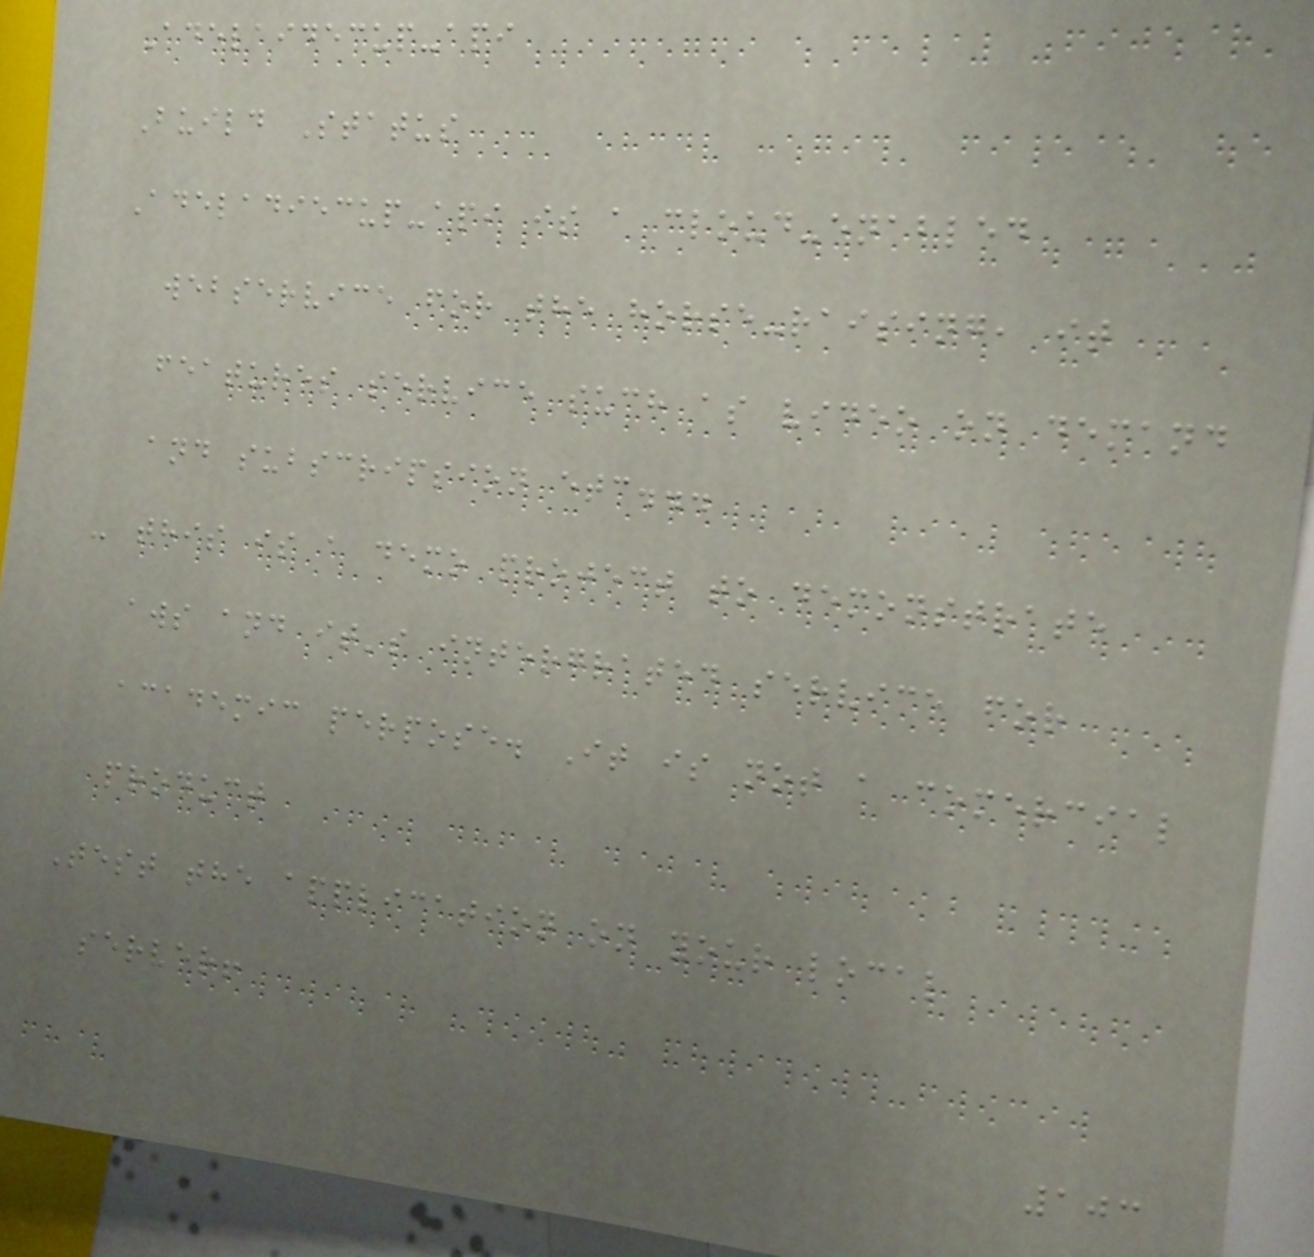Adelaidecup-api
Build Status
Adeladiecup-api is a cloud-enabled
webservice for the horse-raising, it
features service such as video on demand
and subscripsion etc...
- this is a demo project to demonstrate
aws and it's intergrated service for
academic perpose. It is not a comercial
product
Test the application on your local
server!
103
